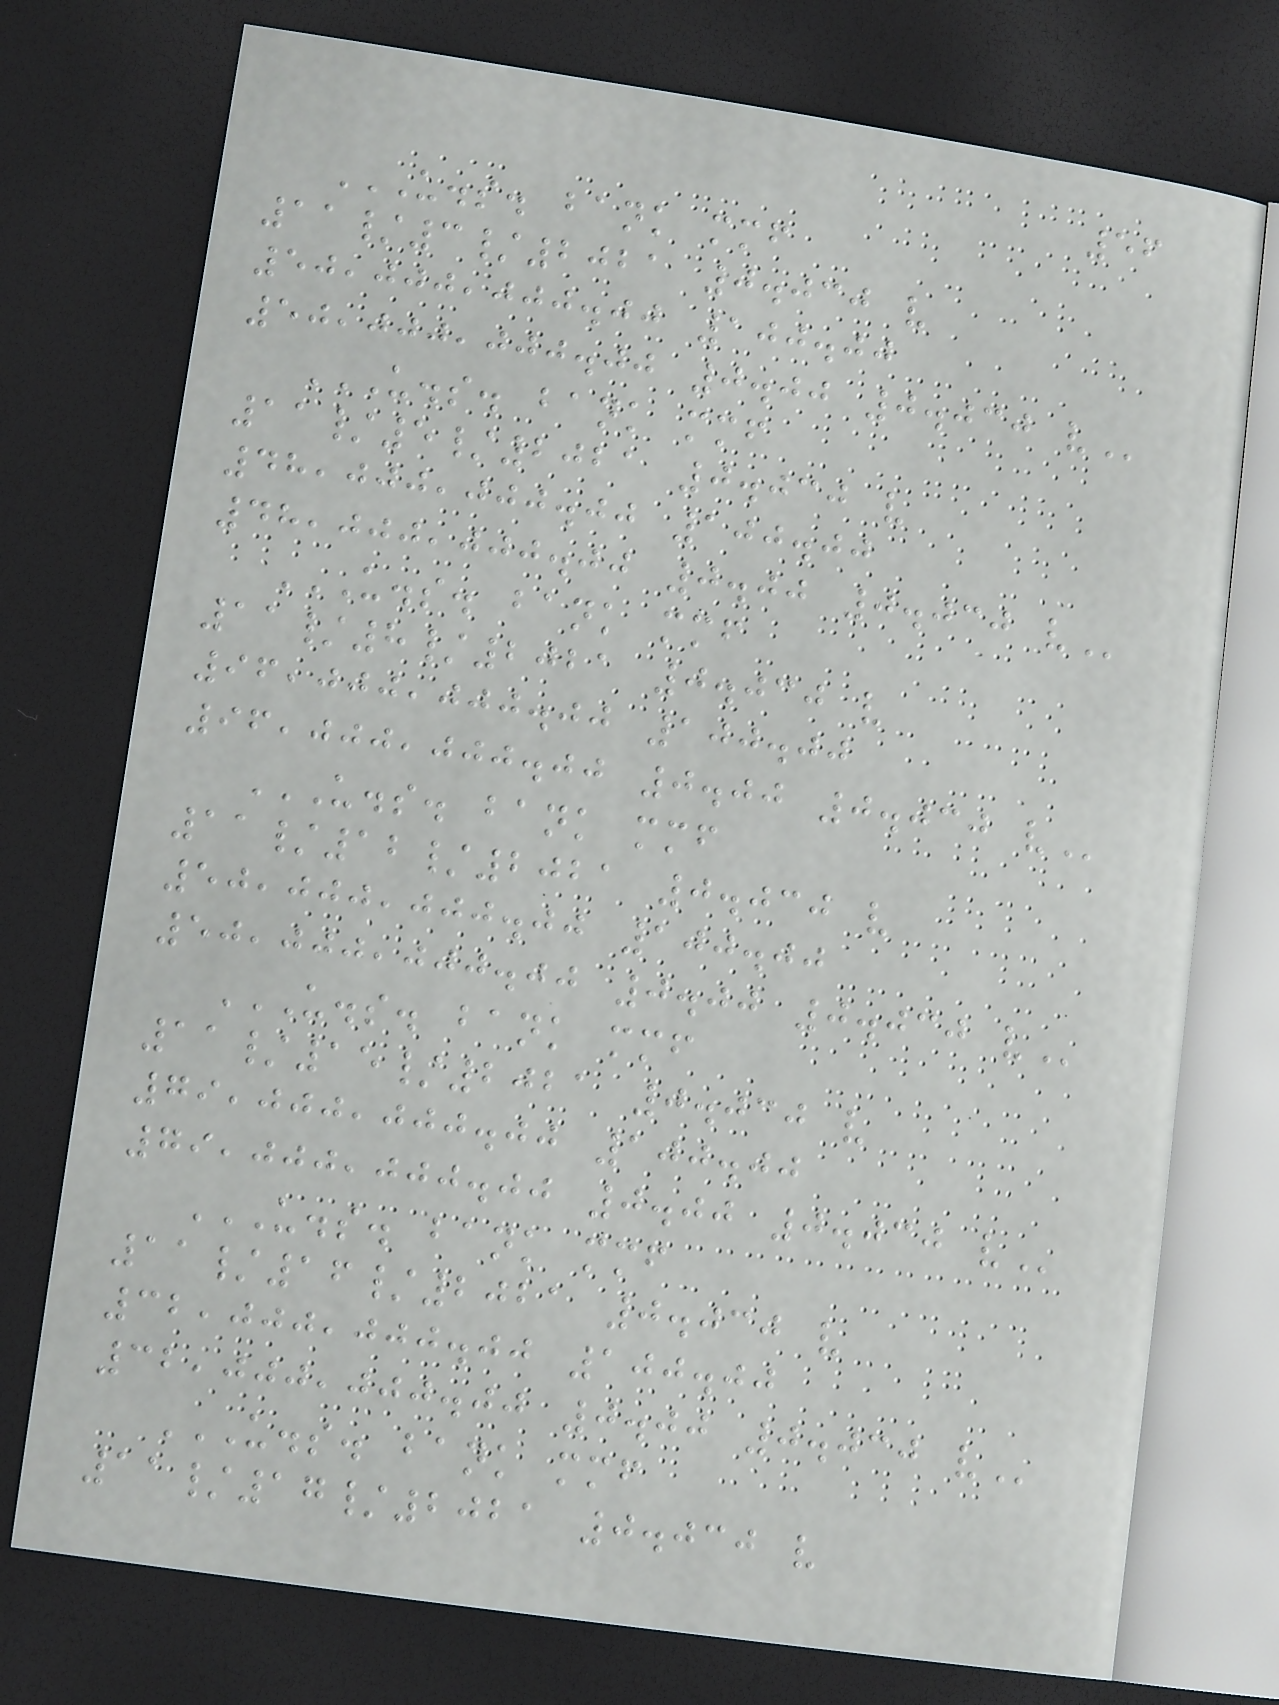56
U.S. BANK MMF
11/3/2021 0.030 V
50,000,000.00 100.00
50,000,000.00 0.00 0.030 V
U.S. BANK MMF
11/5/2021 0.030 V
48,000,000.00 100.00
48,000,000.00 0.00 0.030 V
U.S. BANK MMF
11/8/2021 0.030 V
96,000,000.00 100.00
96,000,000.00 0.00 0.030 V
U.S. BANK MMF
11/12/2021 0.030 V
50,000,000.00 100.00
50,000,000.00 0.00 0.030 V
U.S. BANK MMF
11/15/2021 0.030 V
79,000,000.00 100.00
79,000,000.00 0.00 0.030 V
U.S. BANK MMF
11/16/2021 0.030 V
32,000,000.00 100.00
32,000,000.00 0.00 0.030 V
U.S. BANK MMF
11/17/2021 0.030 V
